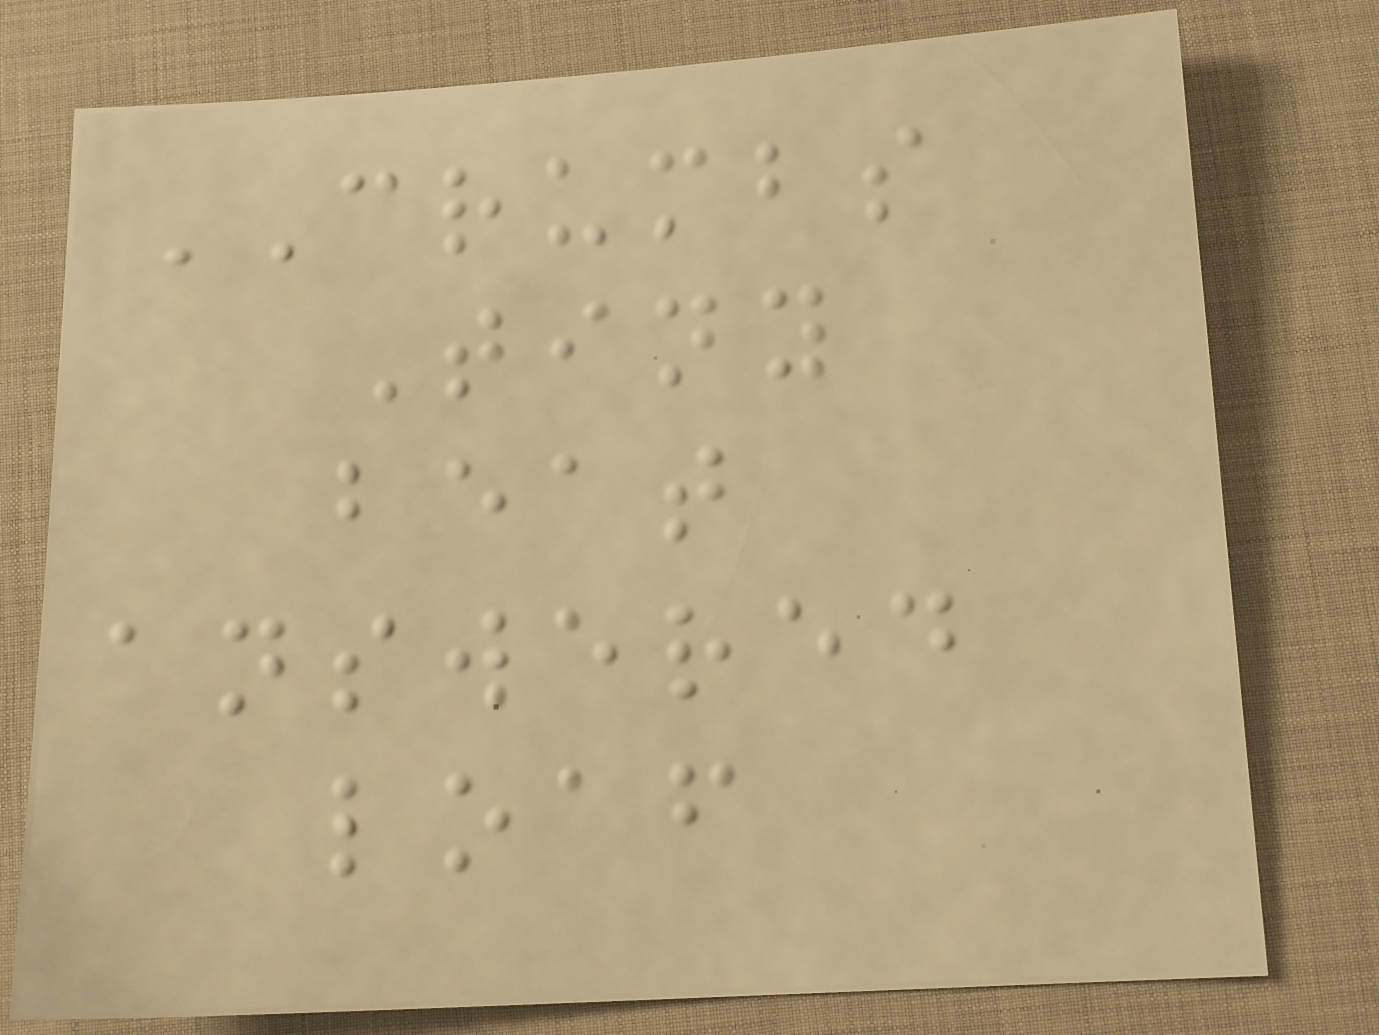CRUMBS
Tiny
beat
answered
loaf
